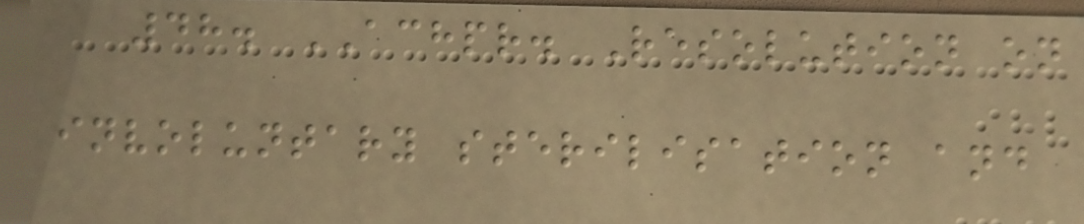48. ACHPR. Resolution on
involuntary sterilisation and
